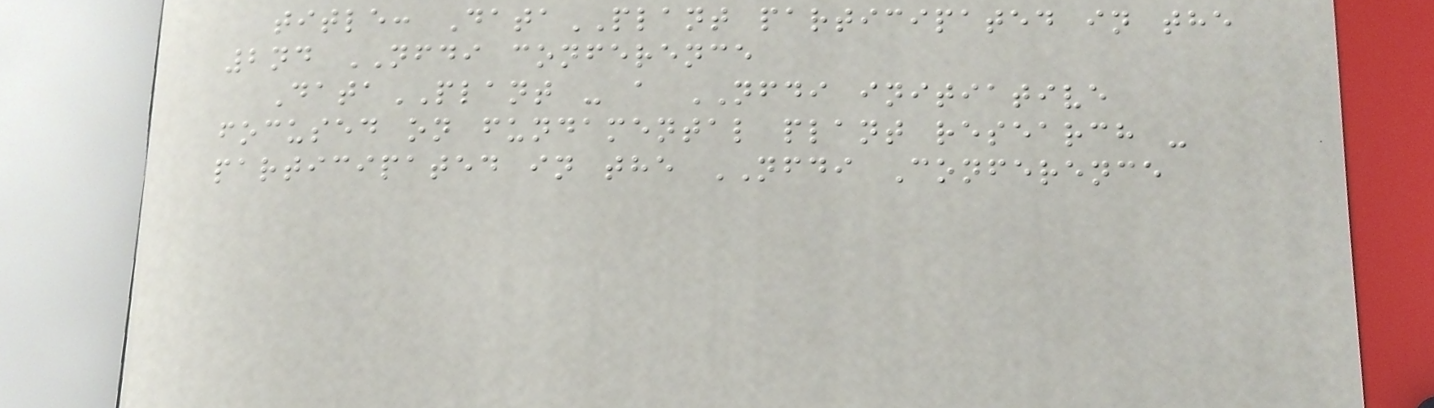title: DataPLANT participated in the
2nd NFDI conference
DataPLANT - a NFDI initiative
focused on fundamental plant research -
participated in the NFDI Conference
